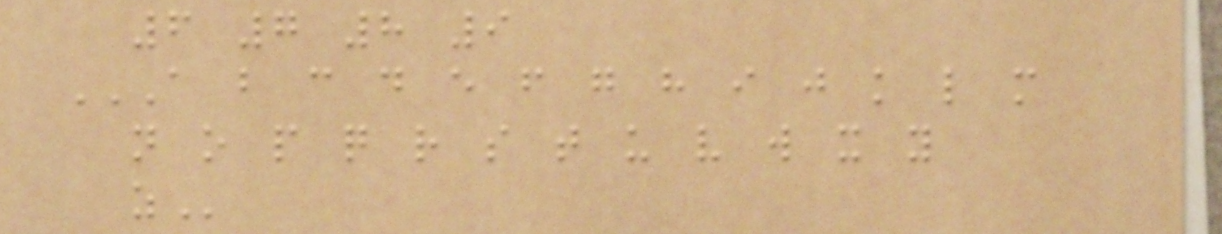6 7 8 9
A B C D E F G H I J K L M
N O P Q R S T U V W X Y
Z
